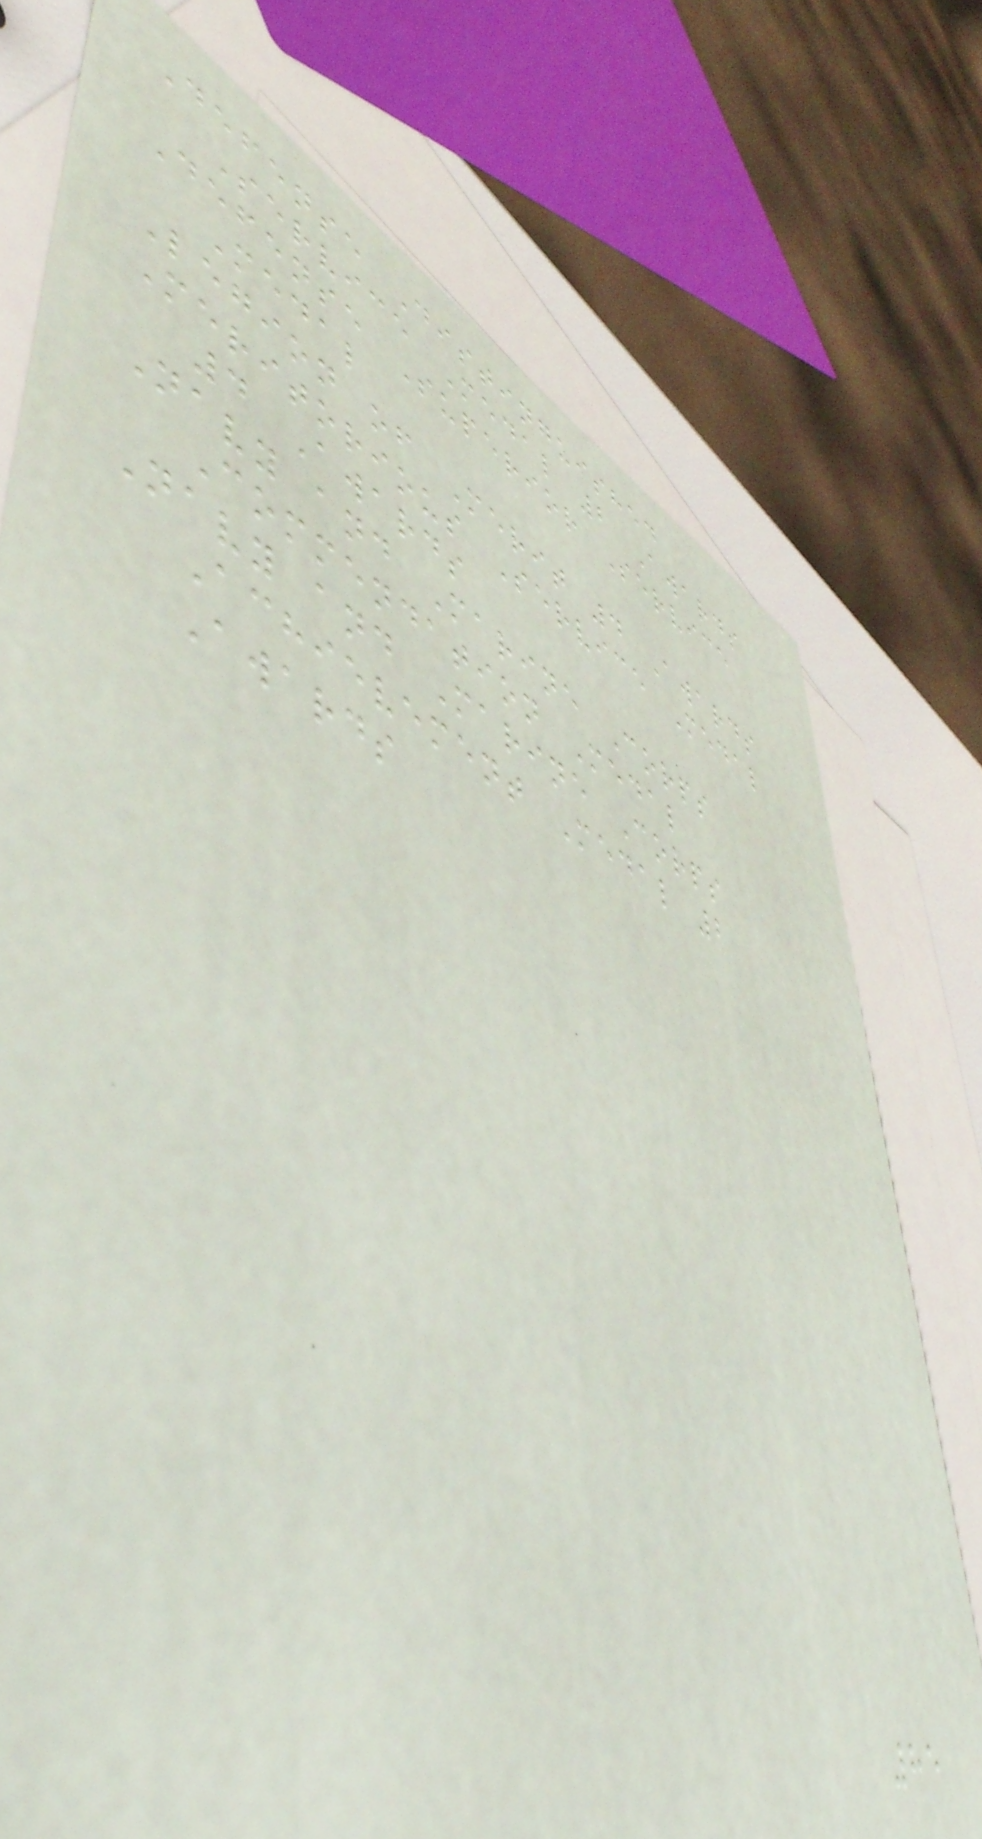Defense Distinguished
Service Medal 2 Awards
Defense Superior Service
Medal
Legion of Merit 4 Awards
Meritorious Service Medal
4 Awards
Navy and Marine Corps
Commendation Medal
Navy and Marine Corps
Achievement Medal 2
Awards
85
